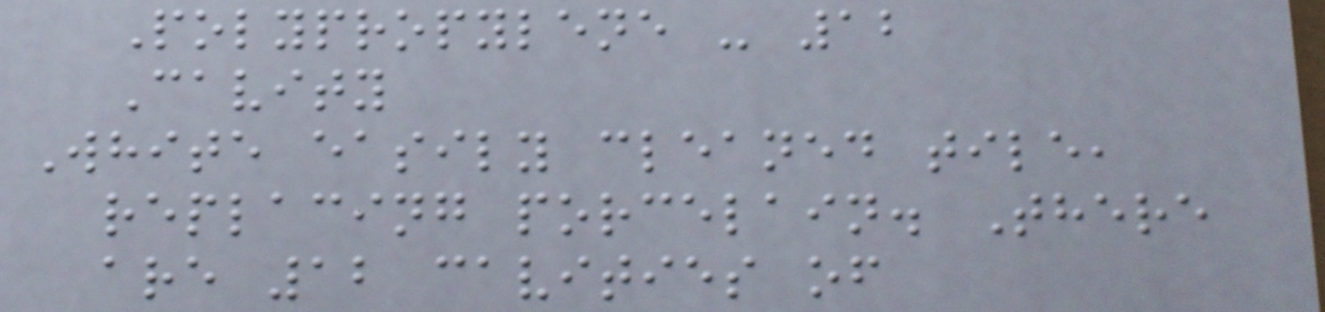Polypropylene - 12
Cavity
White easily cleaned tile,
replacing porcelain. There
are 12 cavities of
